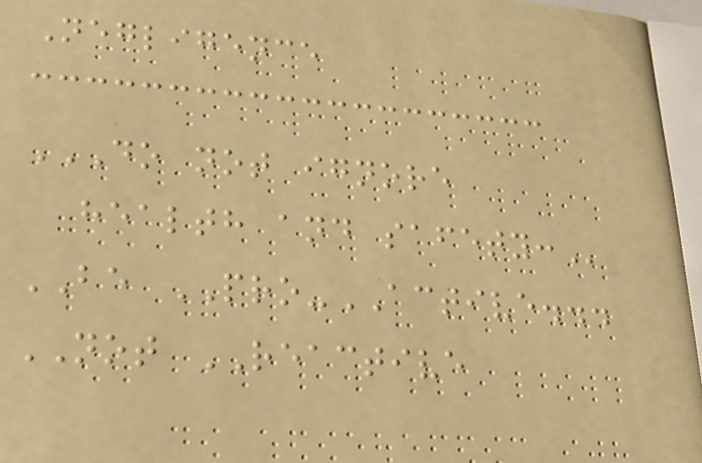Negligence
DO NOT IGNORE
HEALTH AND SAFETY:
BE PRO-ACTIVE...
NOT REACTIVE
